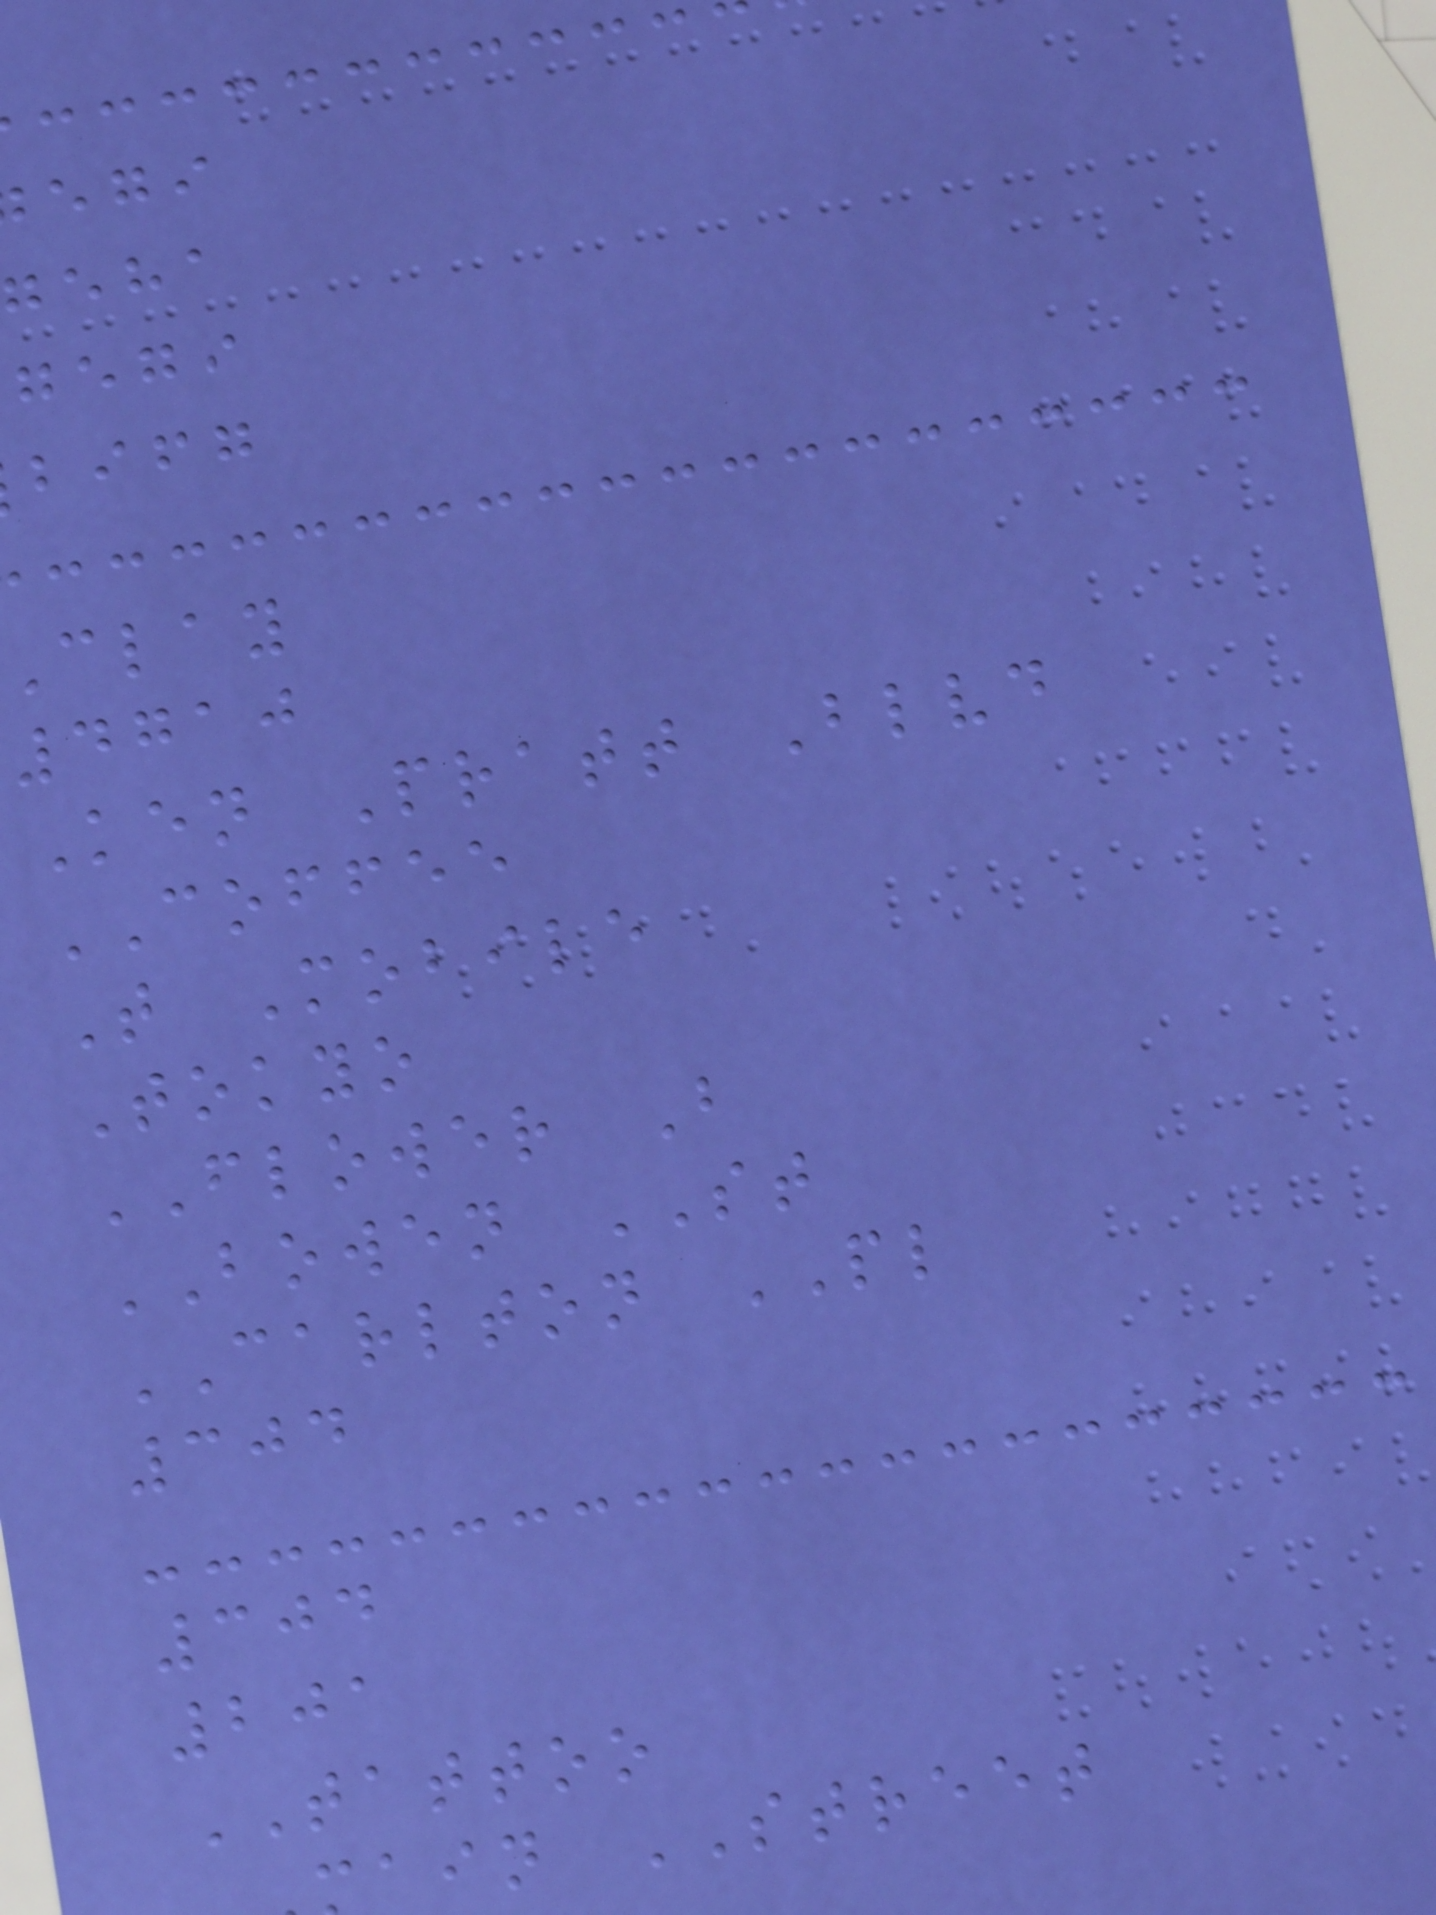geha
gegi
bifg
clay
4710
Ken Pratt Blvd
COFFEE
T Mobile
Tokyo
FLOWER B
BOWEN ST
CARLTON PL
304
304
201
TATTOO
ain STREET
